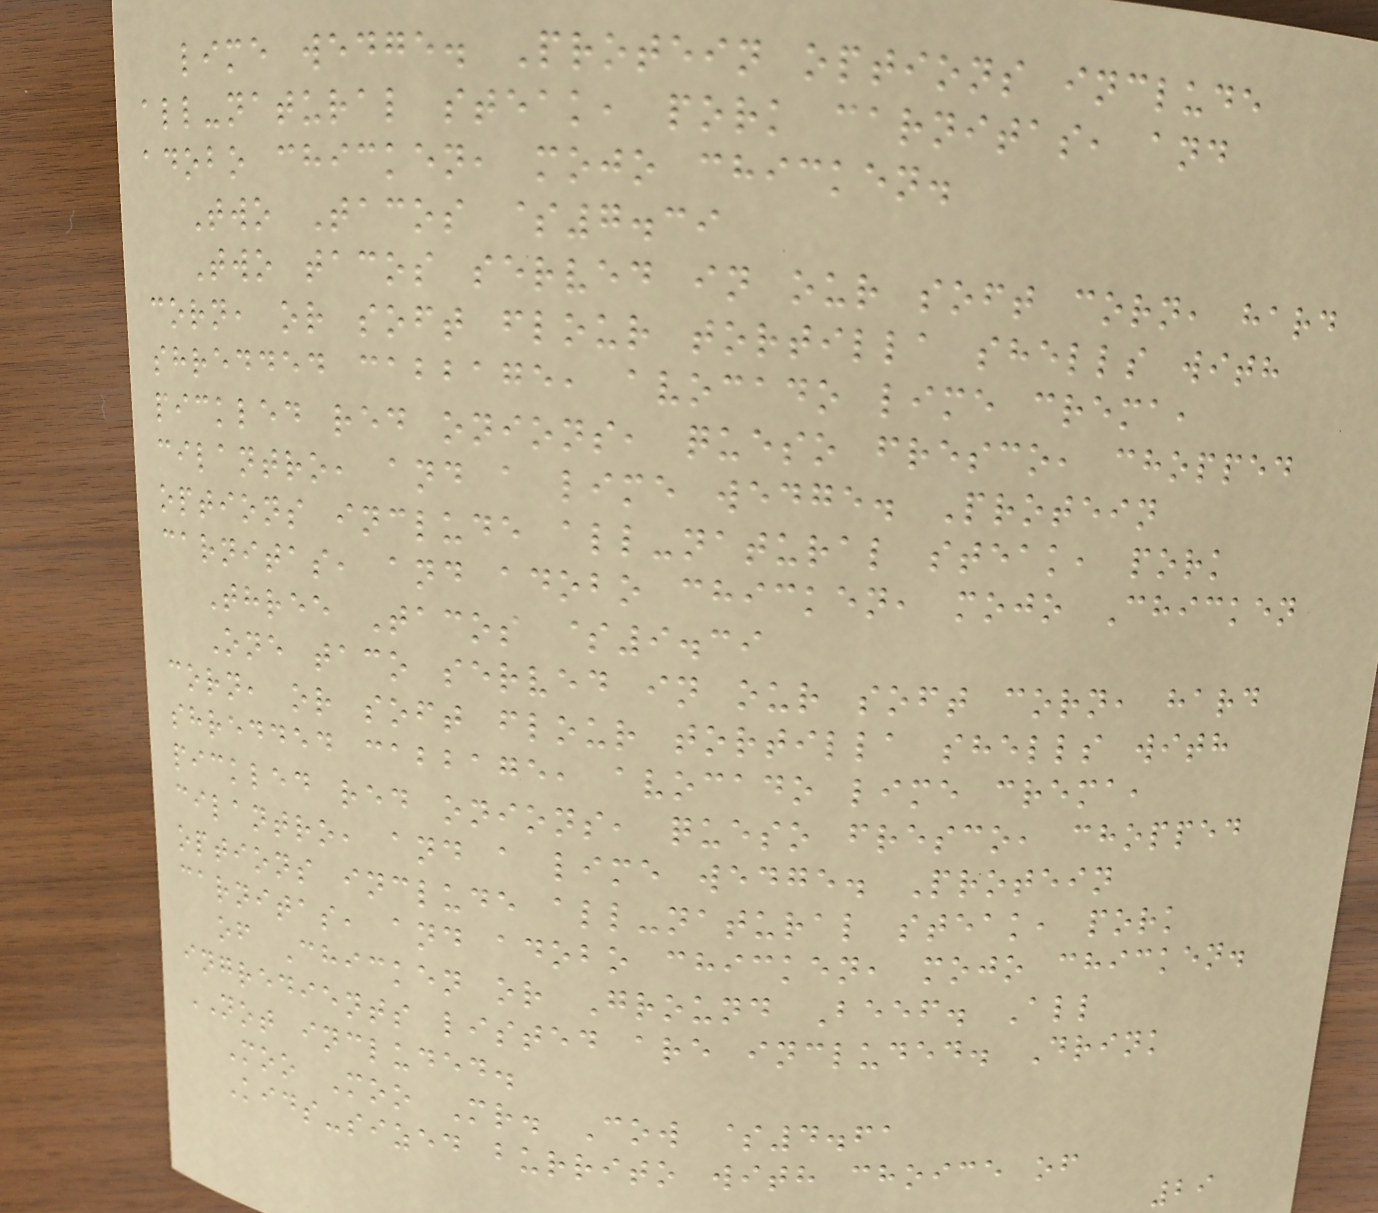lime wedge. Protein options include
all-natural steak, pork carnitas, and
adobo chicken, mojo chicken.
Two Tacos $7.39
Two tacos served in our soft corn, hard
corn, or soft flour tortilla shells with
shredded cabbage, avocado lime crema,
pickled red onions, queso fresco, chopped
cilantro, and a lime wedge. Protein
options include all-natural steak, pork
carnitas, and adobo chicken, mojo Chicken
Three Tacos $9.39
One taco served in our soft corn, hard
corn, or soft flour tortilla shells with
shredded cabbage, avocado lime crema,
pickled red onions, queso fresco, chopped
cilantro, and a lime wedge. Protein
options include all-natural steak, pork
carnitas, and adobo chicken, mojo chicken.
of Chicken or Ground Beef. All
ingredients listed are included. Drink
NOT included.
Moo Moo Mr. Cow $4.61
Kids-sized burrito with choice of
29
